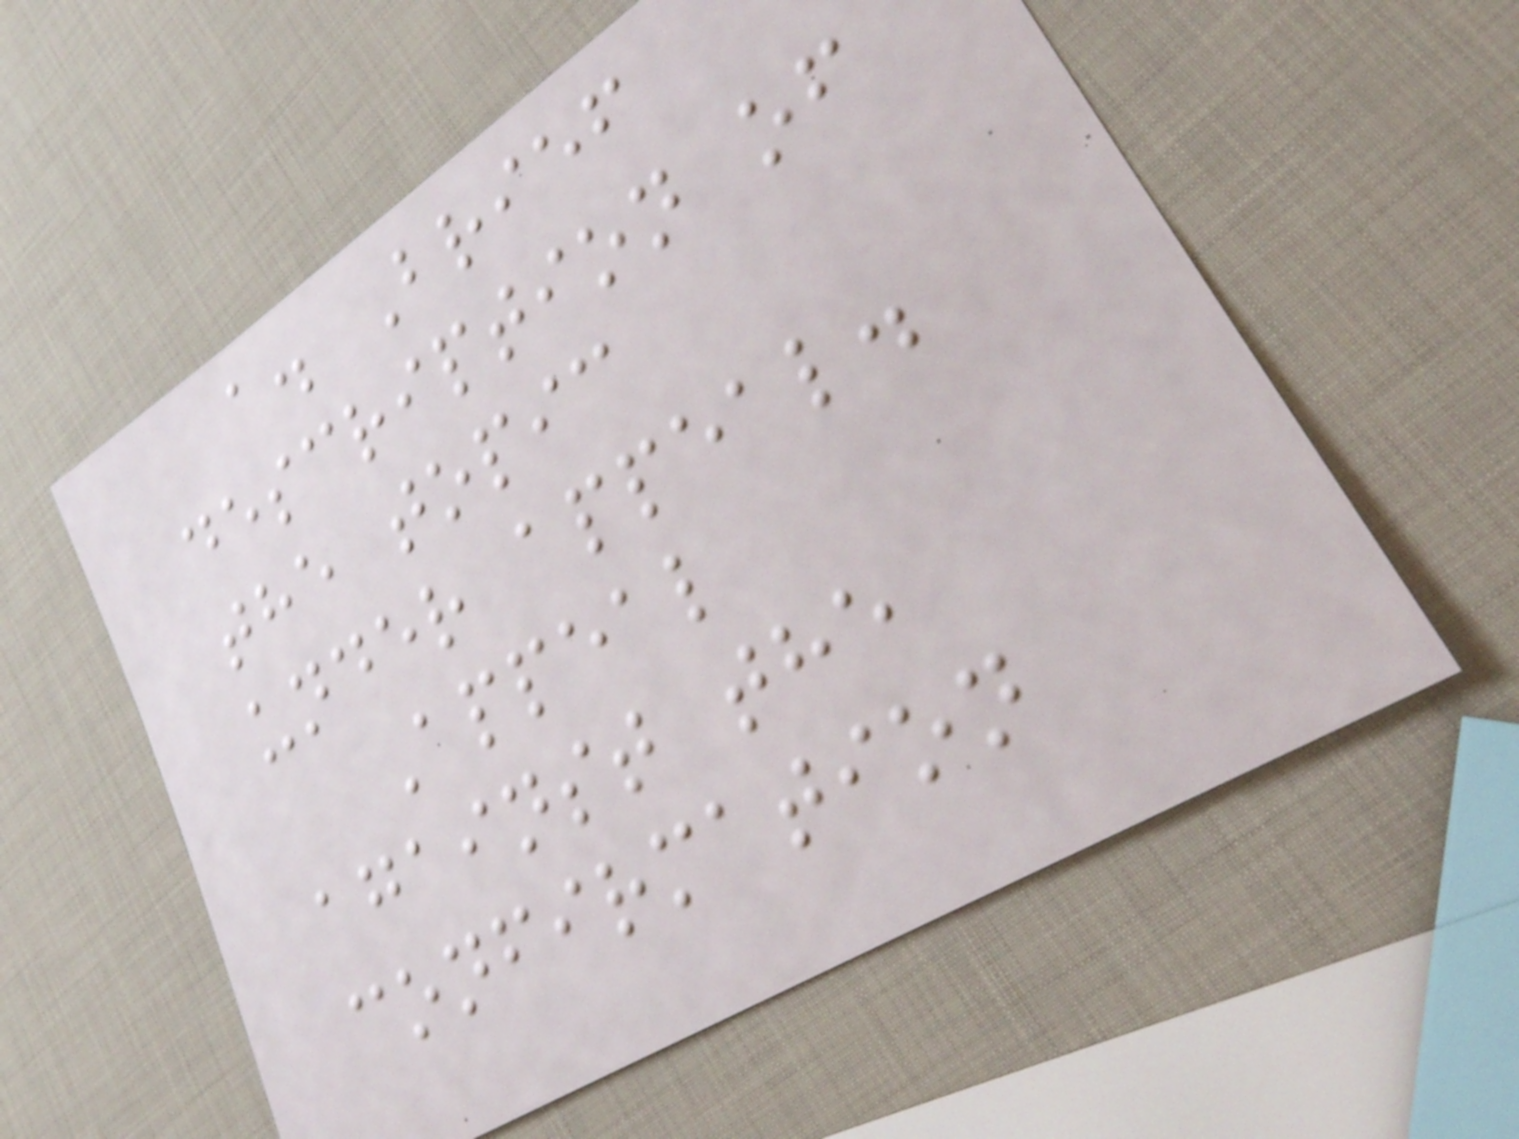a. Brief
description of
the topic
under appeal.
Appeal
against the
confirmation
